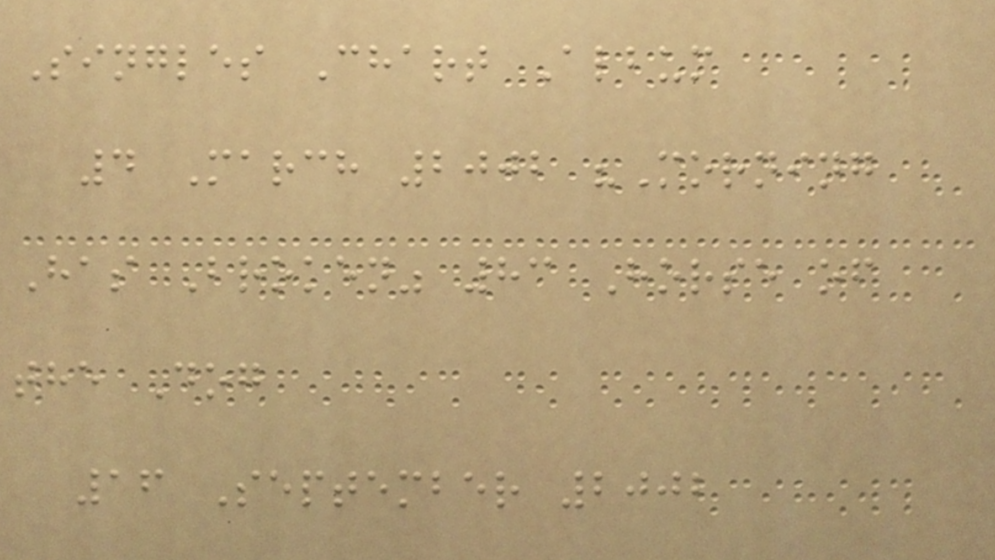Singles Chart Album
4 March 2002 "Morning
Has Broken" 83 Horse of
the Dog
16 September 2002
